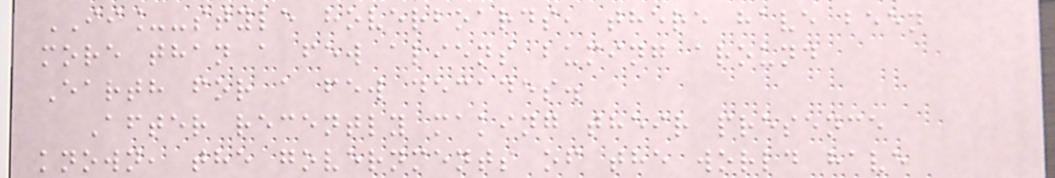II_-style hoverboards, there have been
more than a few aliens buming around
Earth for a few decades.
After recently making their presence
known, the governments of the world have
